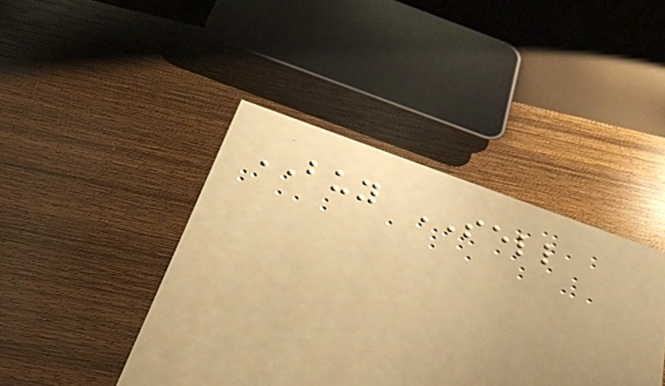BUY SELL
